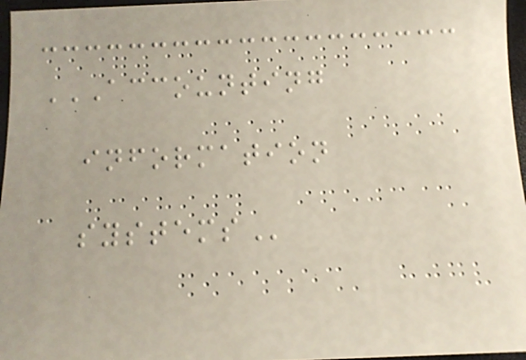ACCOUNTING
INFORMATION
SYSTEMS
